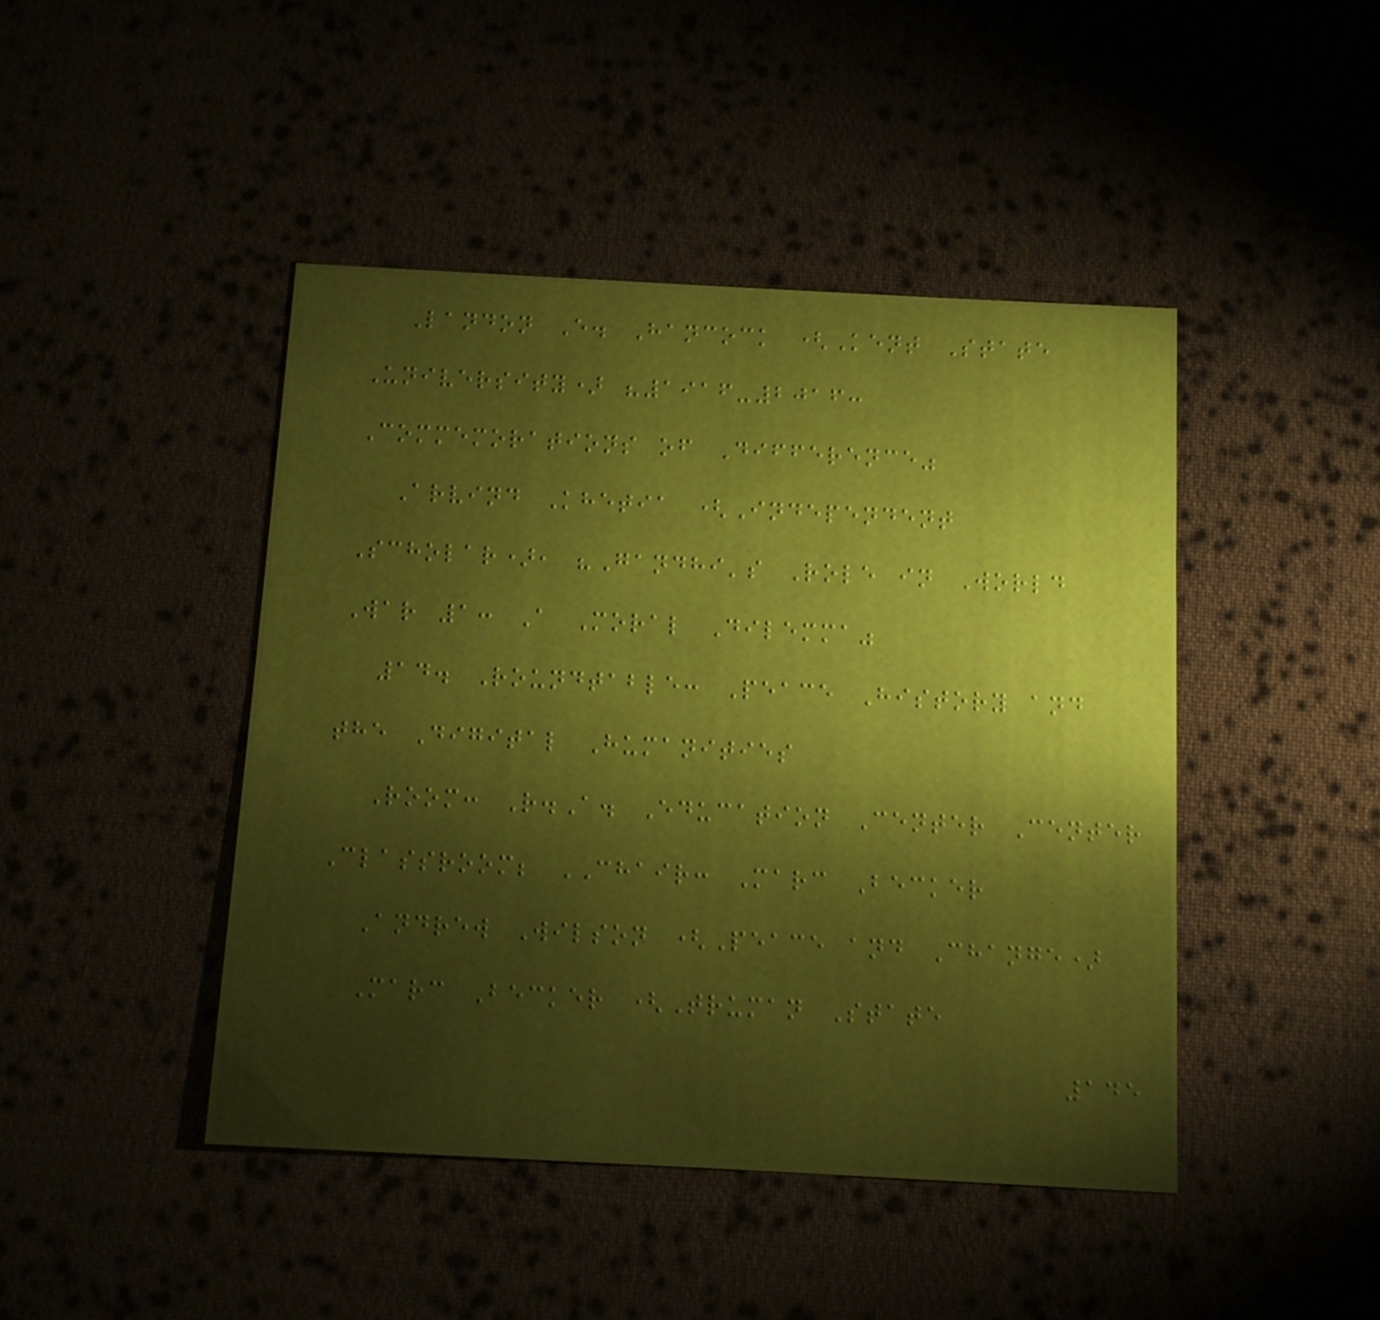Landon E. Hancock (Kent State
University) "1916-2016:
Commemorations of Difference"
Arvind Khetia (Independent
Scholar), "Gandhi's Role in World
War 1: A Moral Dilemma"
14. Roundtable: Peace History and
the Digital Humanities
Room: R.A. Education Center Center
Classroom; CHAIR: Marc Becker
Andrew Wilson (Peace and Change)
Marc Becker (Truman State
145
